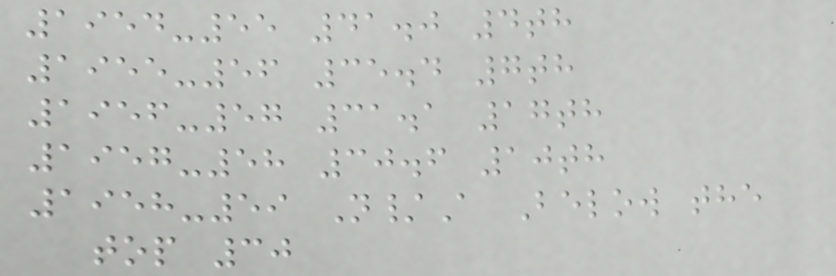1954-55 41.0 4th
1955-56 35.4 7th
1956-57 31.1 17th
1957-58 30.6 10th
1958-59 N/A Below the
top 30
